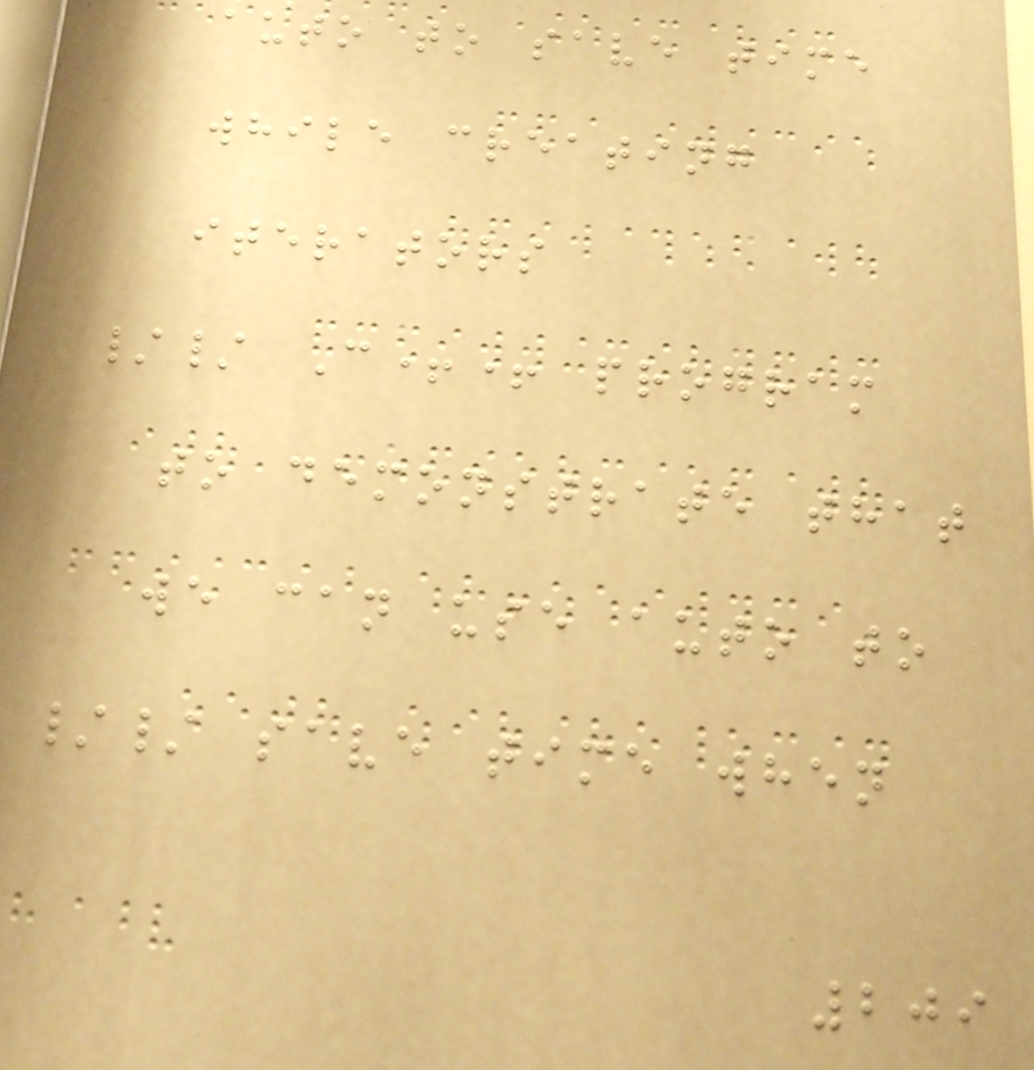auto to save time
while creating
iterators
// C++ program
to demonstrate that
we can use auto to
// save time when
209
